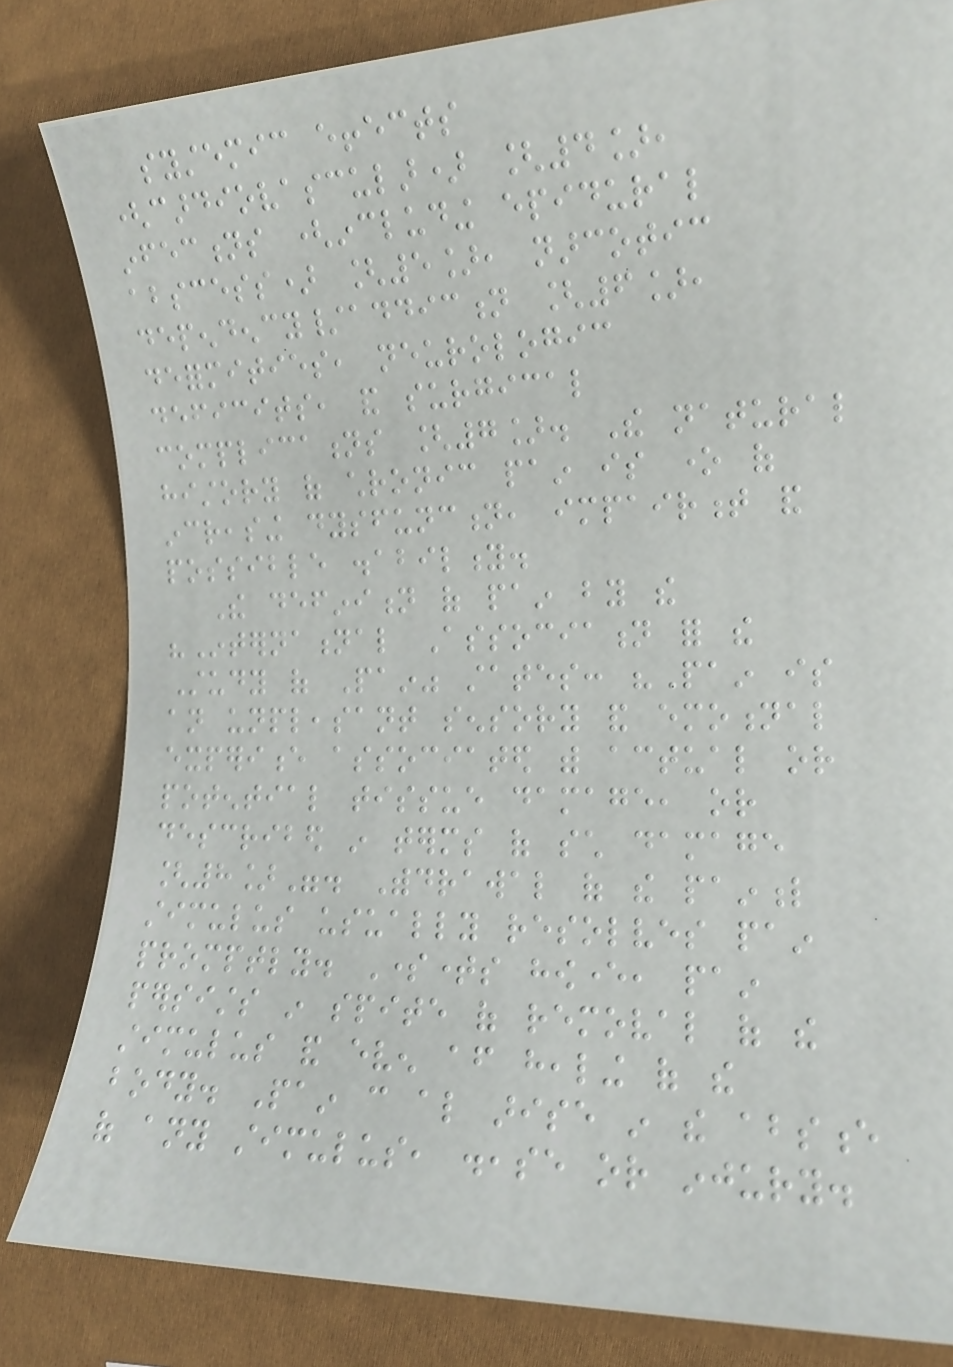systemic effects
(cardiovascular) [4],
infections (including epidural
abscess) [5], narcotic
dependency/addiction [6],
deformities, neurologic
deficits, and surgical
complications [7]. The natural
history of chronic pain is one of
increasing dysfunction, impairment and
possible disability.
The definition of pain by the
"International Association for the
Study of Pain" states: "Pain is
an unpleasant sensory and emotional
experience associated with actual or
potential tissue damage, or
described in terms of such damage
[8]". Withdrawal of the painful
stimulus usually resolves pain
promptly. Sometimes however, pain
persists in spite of removal of the
stimulus and even after healing of the
body. Pain can also arise in the absence
of any stimulus, disease or injury.
